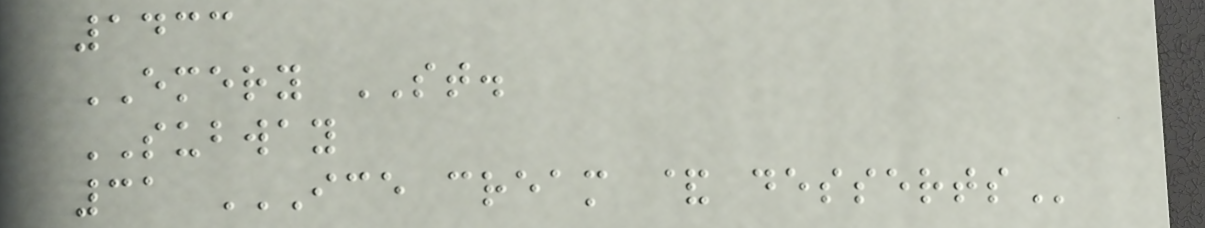1433
EMERY ST.
SUBWAY
31 ICE CREAM & DESSERTS
